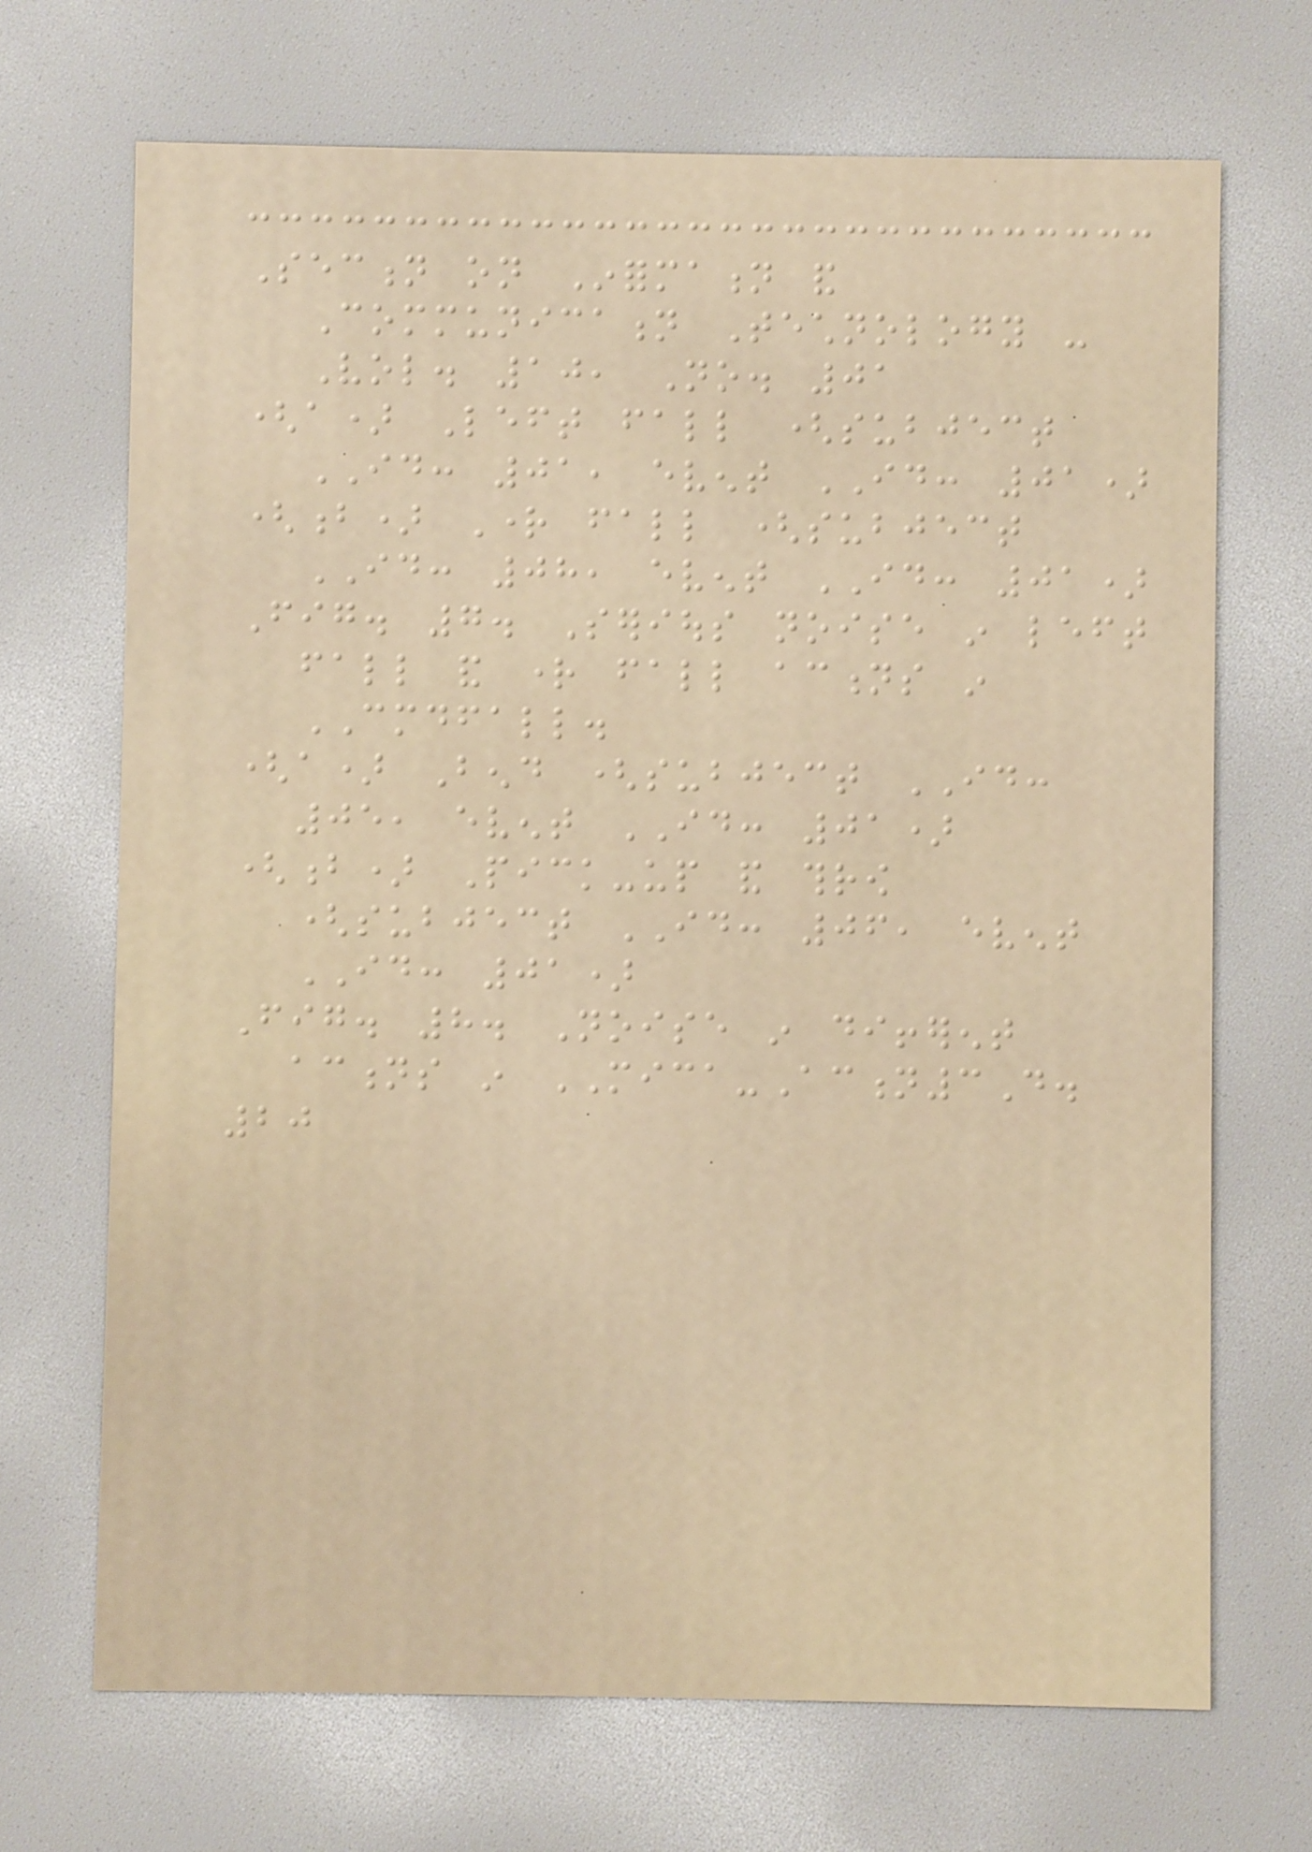Section on Information and
Communication Technology -
Vol. 10, No. 01
(a) Left fall (subject
ID: 01, event ID: 01)
(b) Right fall (subject
ID: 08, event ID: 01)
Fig. 7. Serious noise in left
fall and right fall actions in
CMDFALL.
(a) Bend (subject ID:
05, event ID: 01)
(b) Pick-up and throw
(subject ID: 06, event
ID: 01)
Fig. 8. Noise in different
actions in MICA-Action3D.
20
